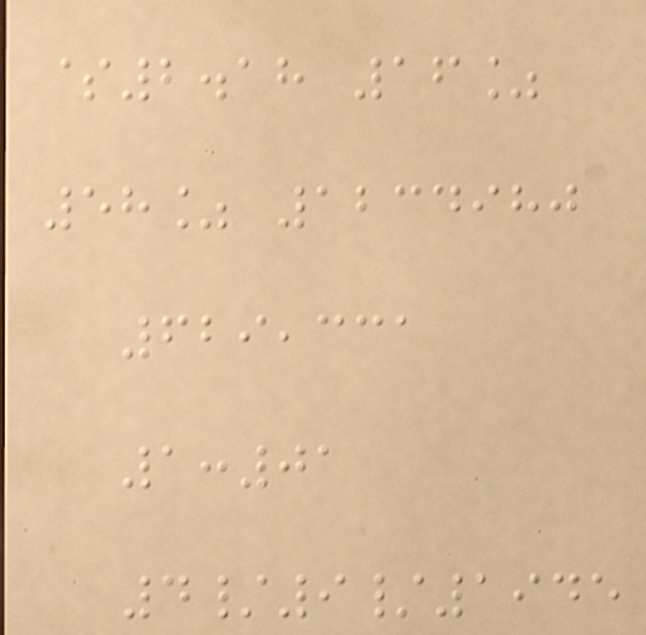$2.18 16%
58% 1234980
629,331
1:01
4/9/1945
